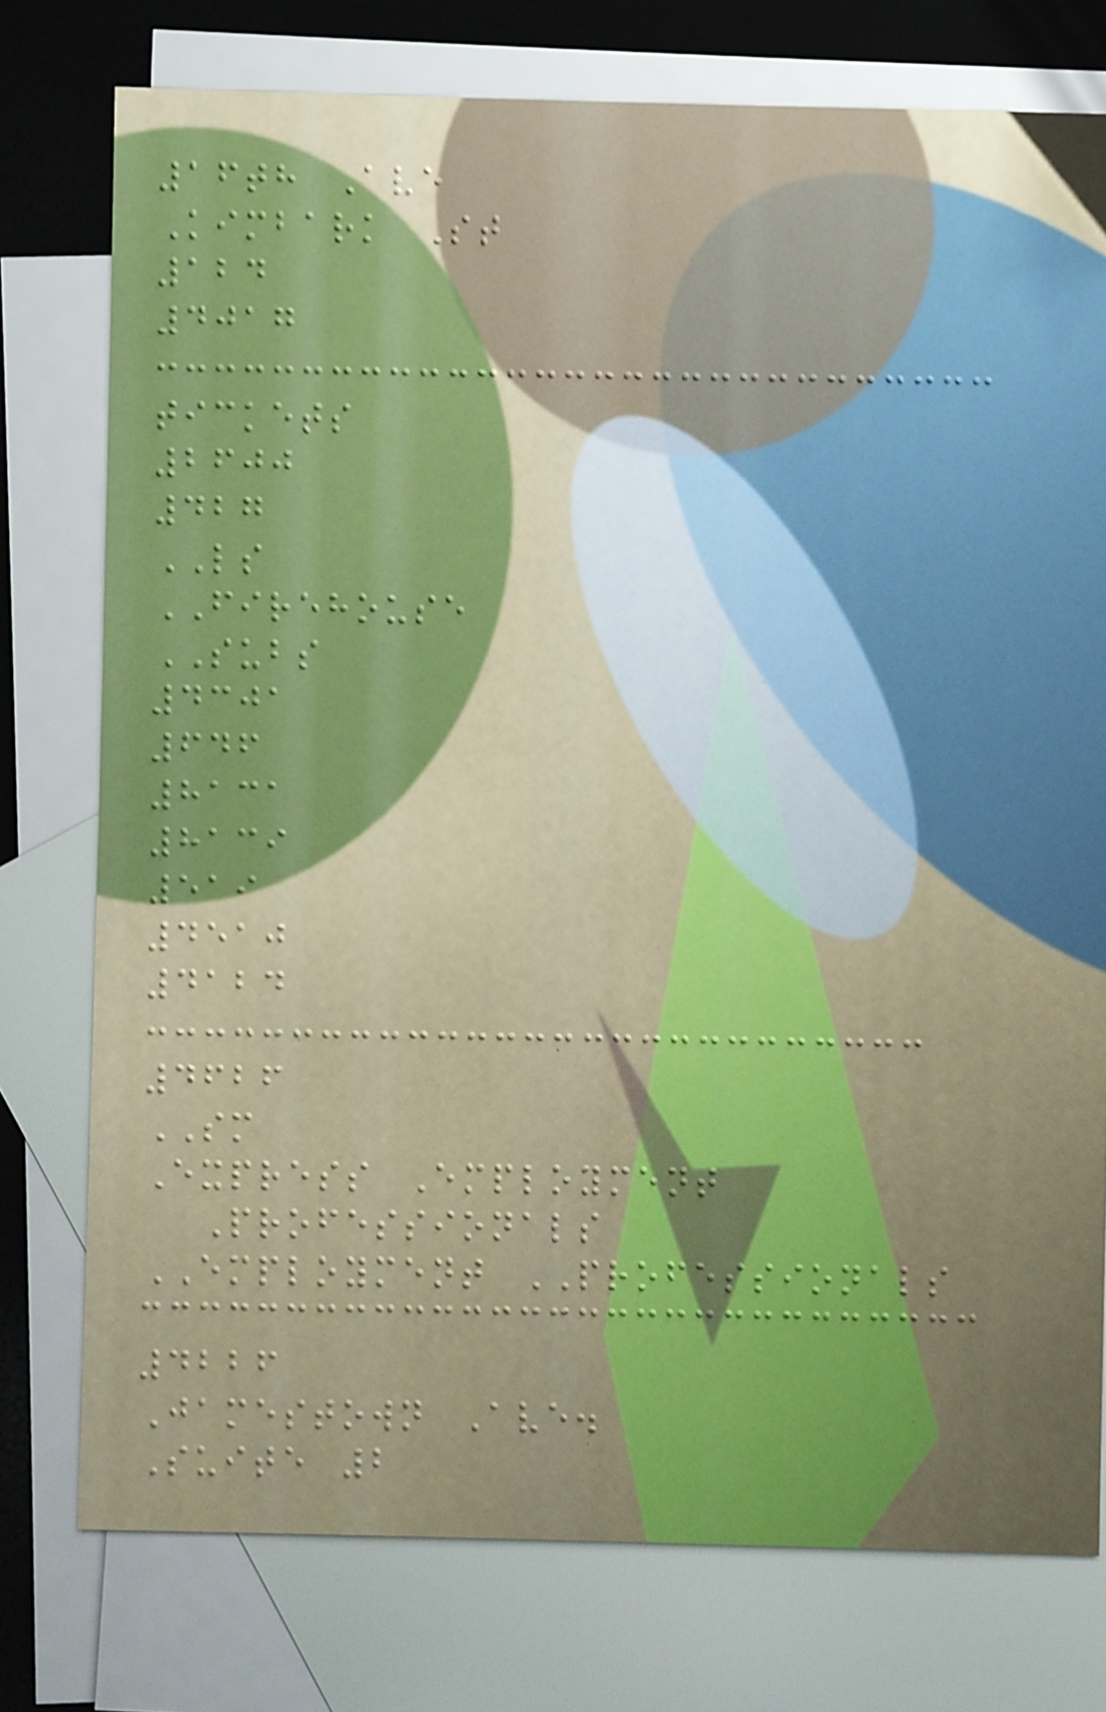16th Ave
Kimbark St
124
4017
tickets
2600
427
LS
FIREHOUSE
SUBS
4301
646
8131
8139
519
4510
4124
4626
SM
Express Employment
Professionals
EMPLOYMENT PROFESSIONALS
4226
Jamestown Ave.
Suite 2
